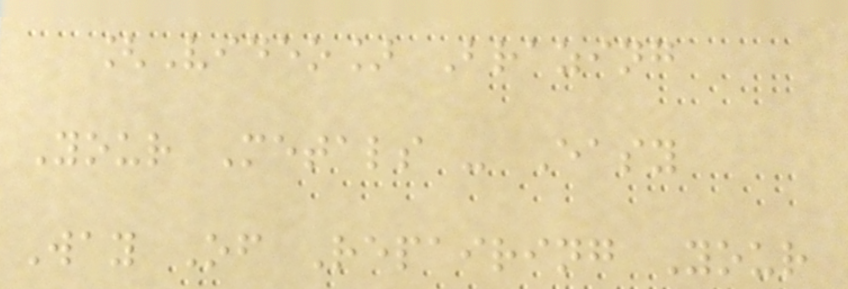[Video] Brazing
Your Metals - Easy
Way Of Repairing Your
